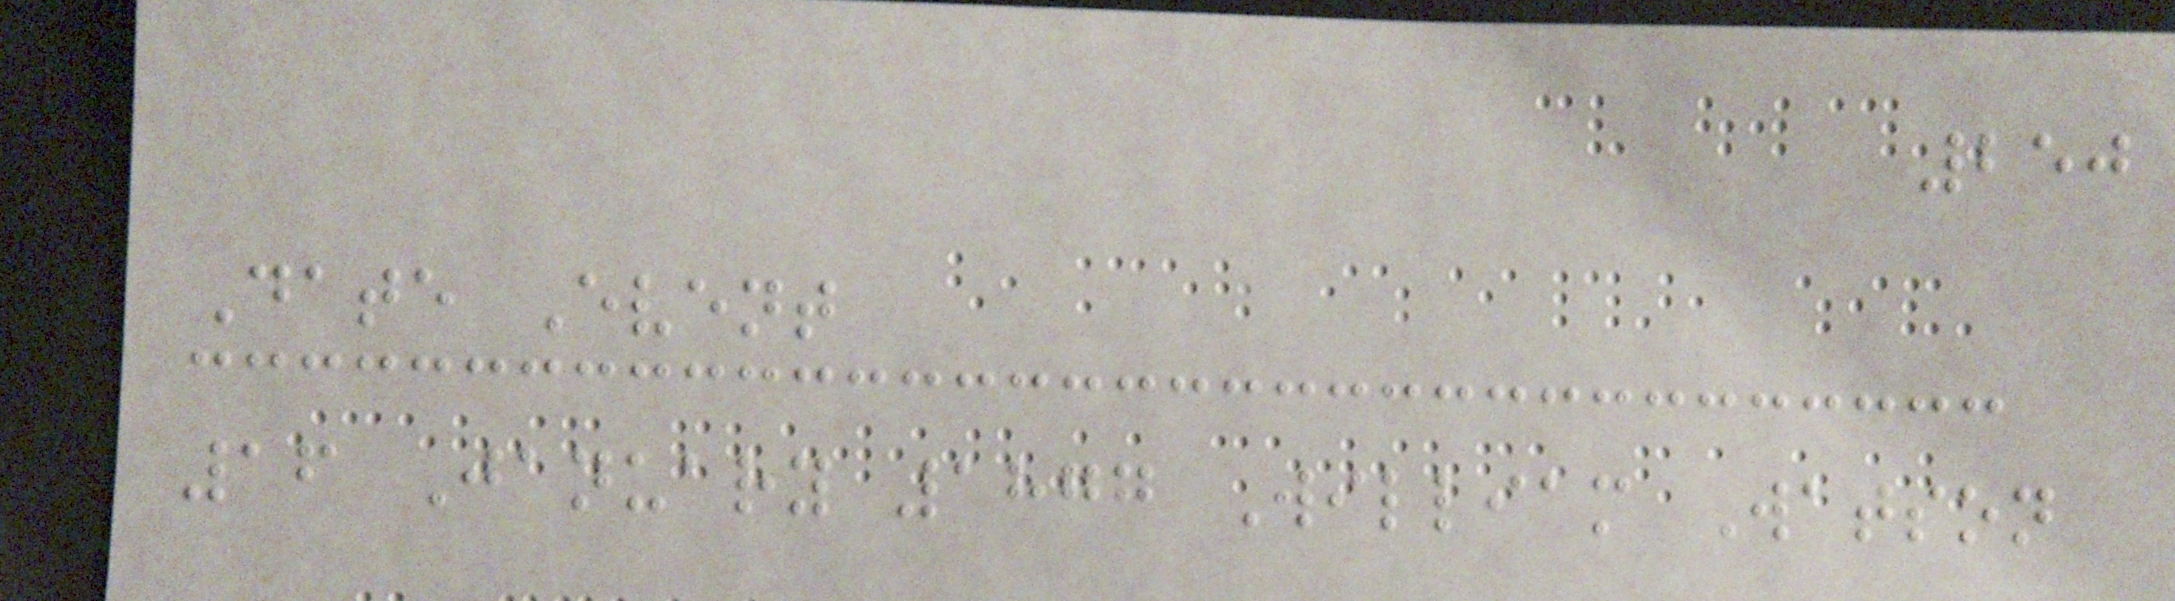250
Date Event
16 January 1877 William Watson
